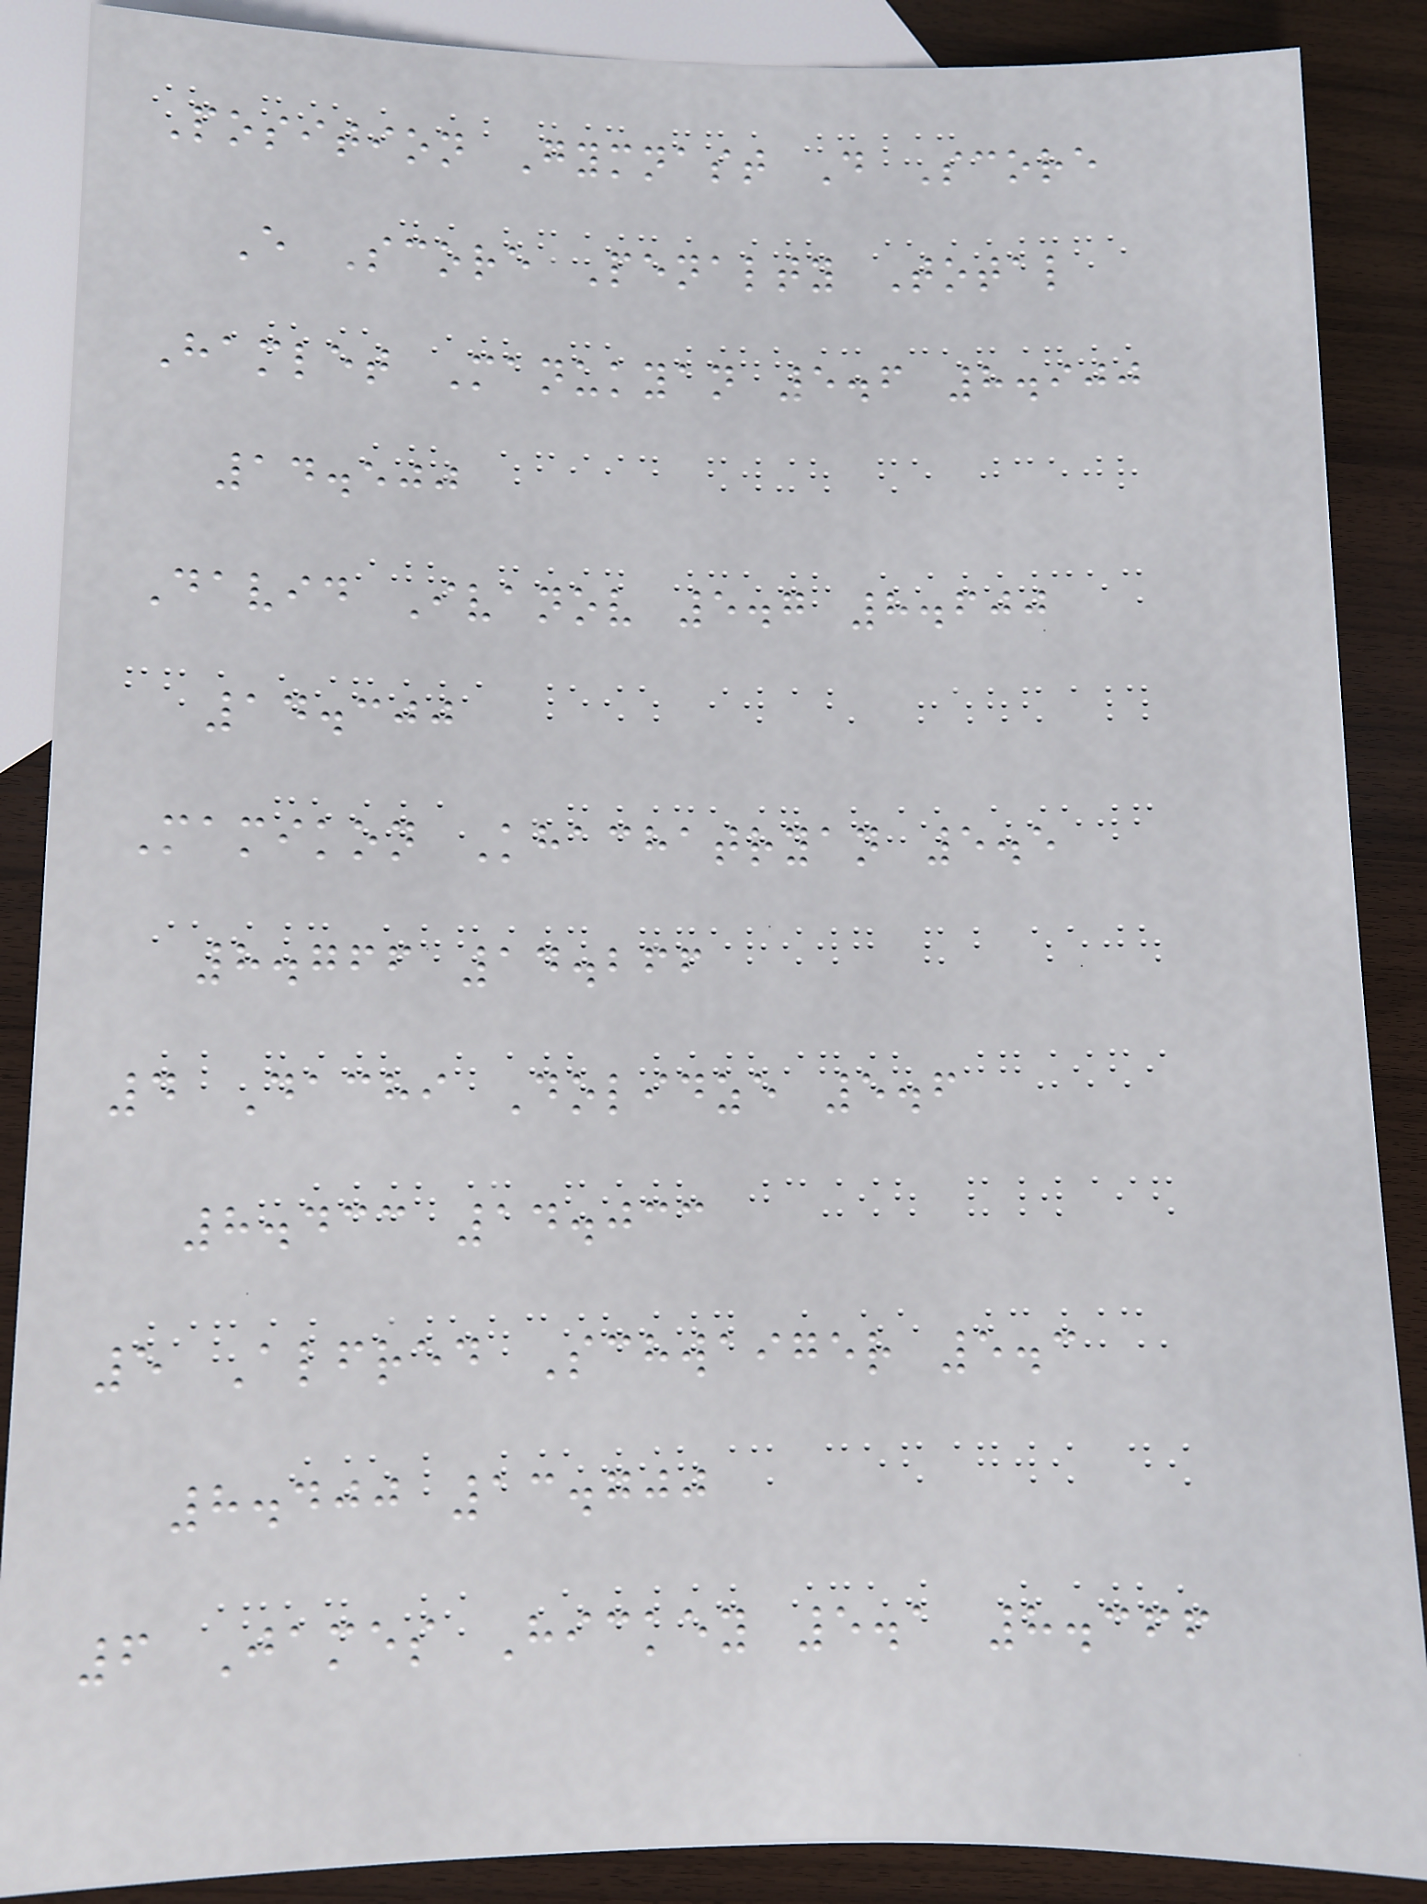Position Gymnast D Score
E Score Penalty Total
Hamlet Manukyan 5.6 8.900
14.500
David Ivanov 5.7 8.600
14.300
Mamikon Khachatryan 5.5
8.766 14.266
4 Dachi Dolidze 5.6
8.433 14.033
5 Alfred Schwaiger 5.3
8.400 13.700
6 James Hickey 5.1 8.366
